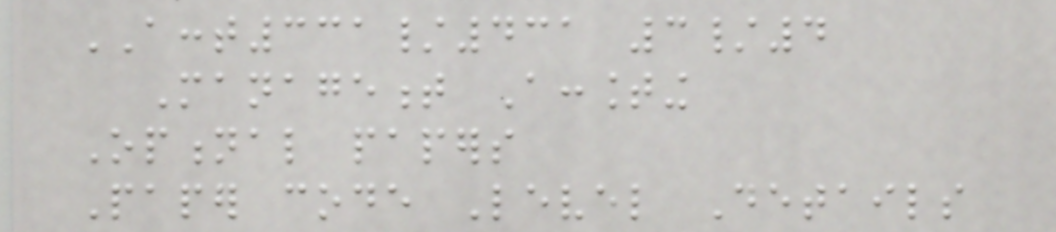ACCT331/431 3/4
Management Accounting
Optional papers
Paper code Level Details
